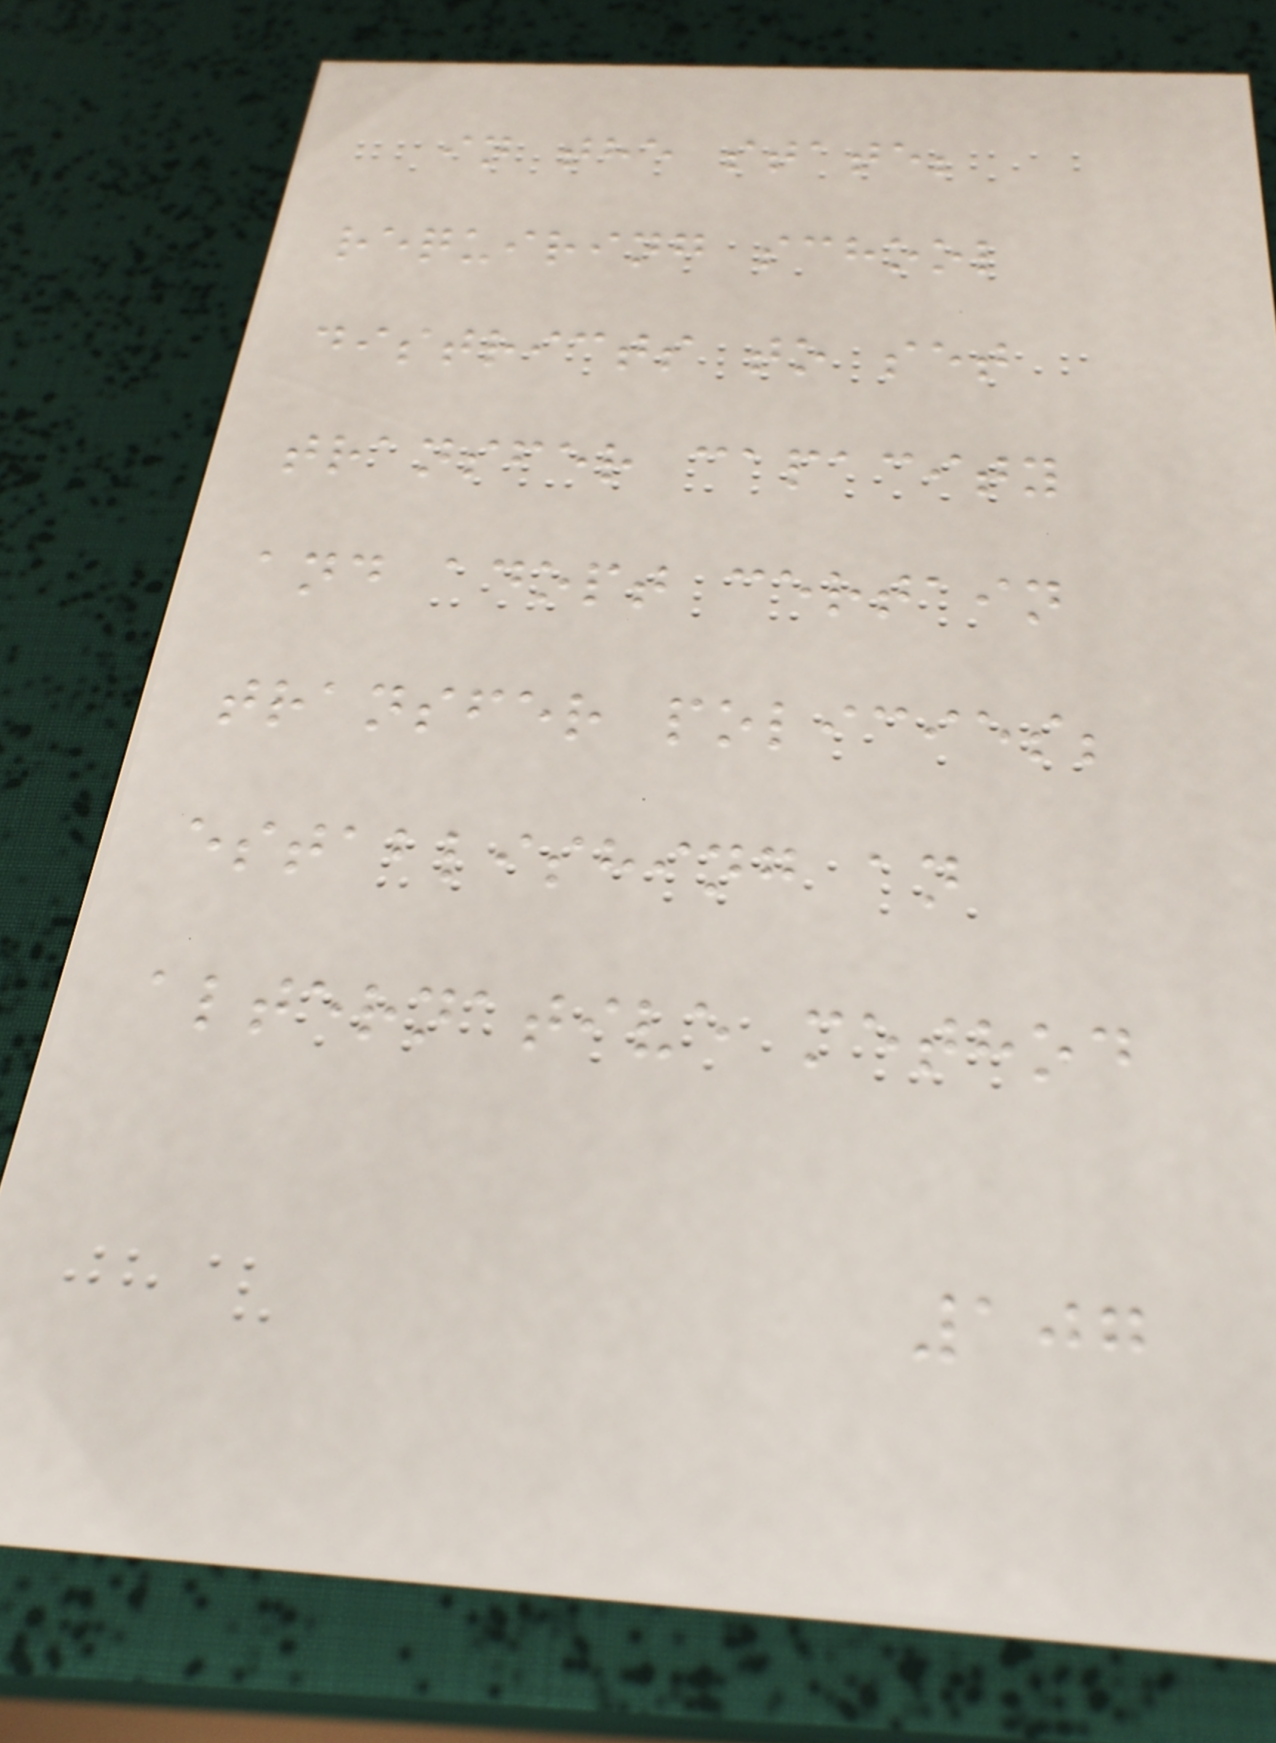in the state;
requiring school
districts to set
transfer capacity
and adopt certain
transfer policies;
establishing an
alternative method
107
